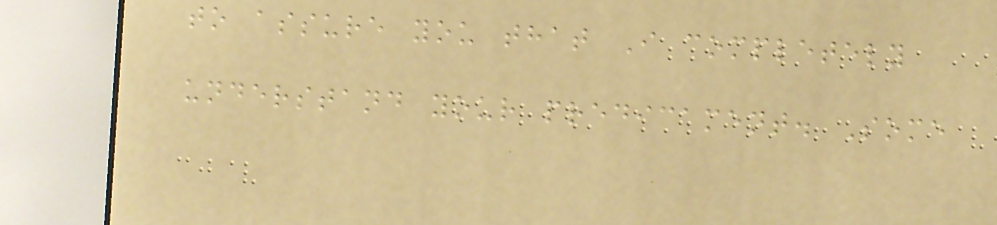to assure you that I completely
understand your predicament. Some
